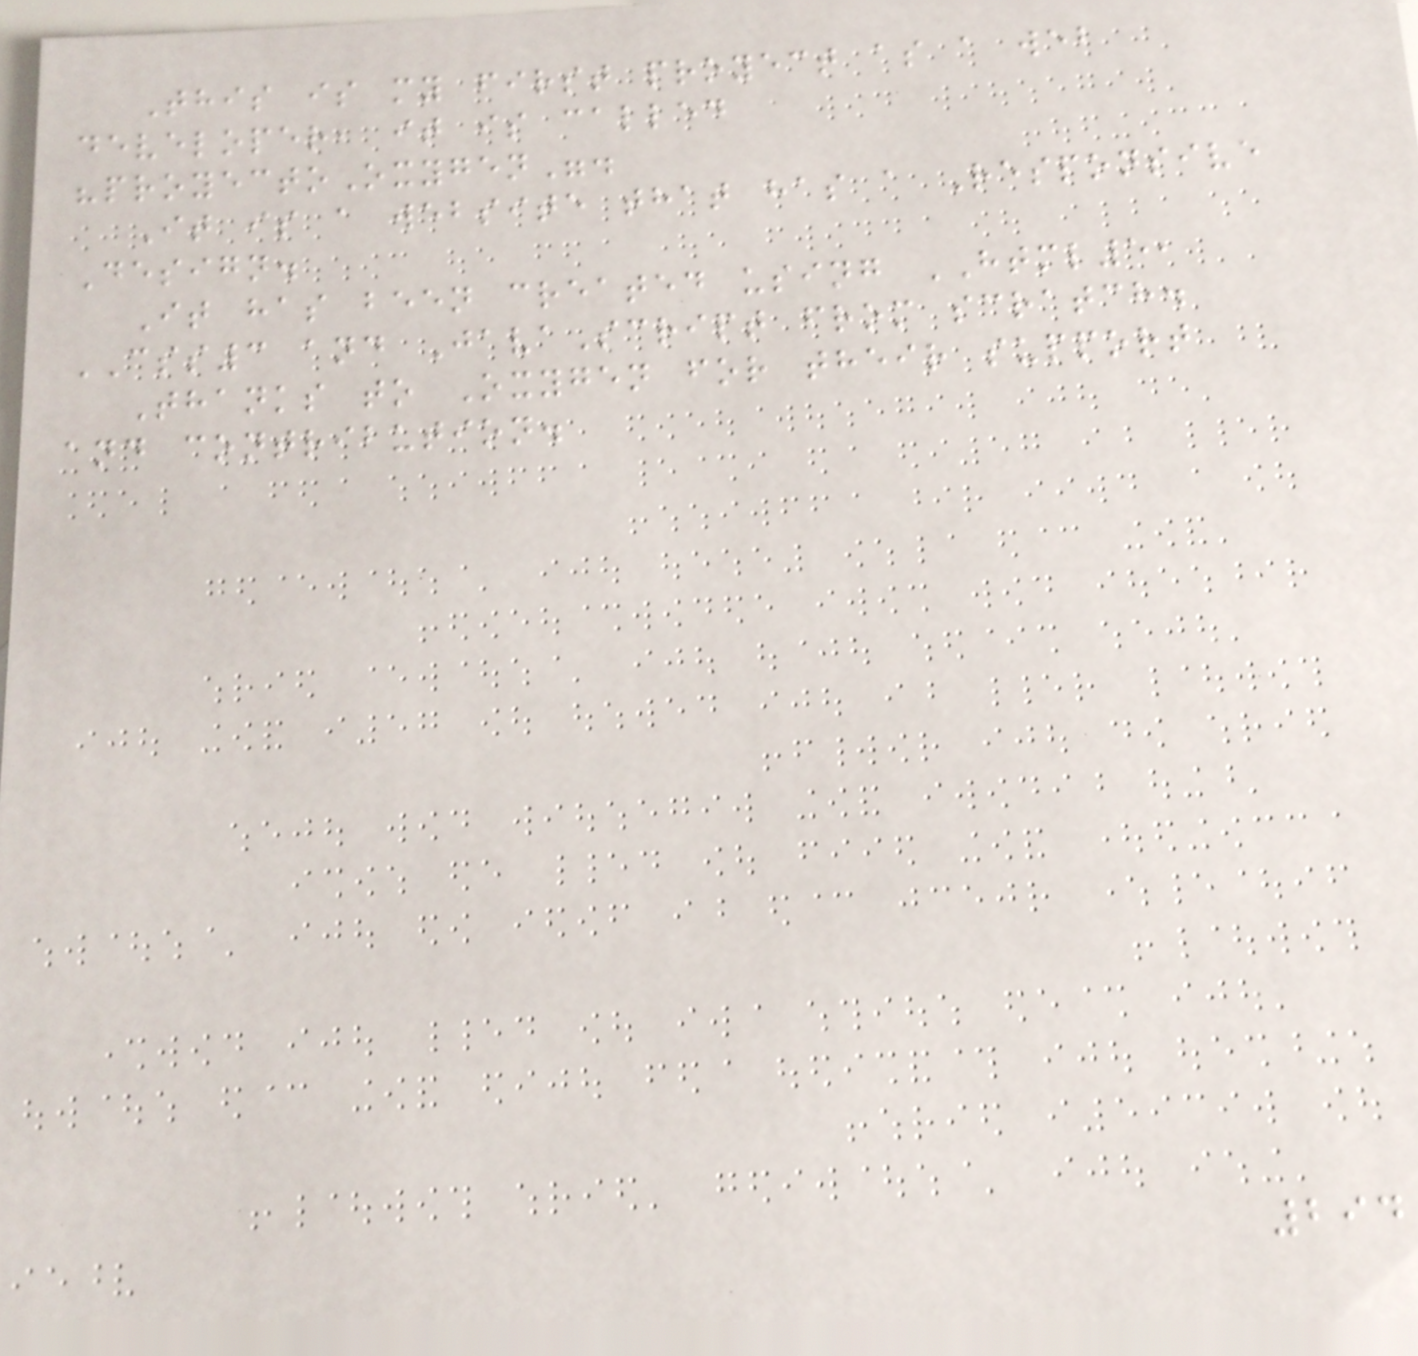This is my first proyect as a web
developer, it is called
"proyectoOxygen".
It is a website that has a Responsive
Design.
It has been created using HTML5,
CSS3 and JavaScript from scratch.
Thanks to Oxygen for their support
and contribution.
294
